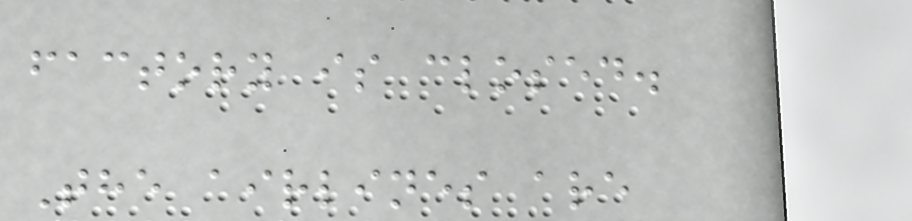factory is closed.
The airlines are
